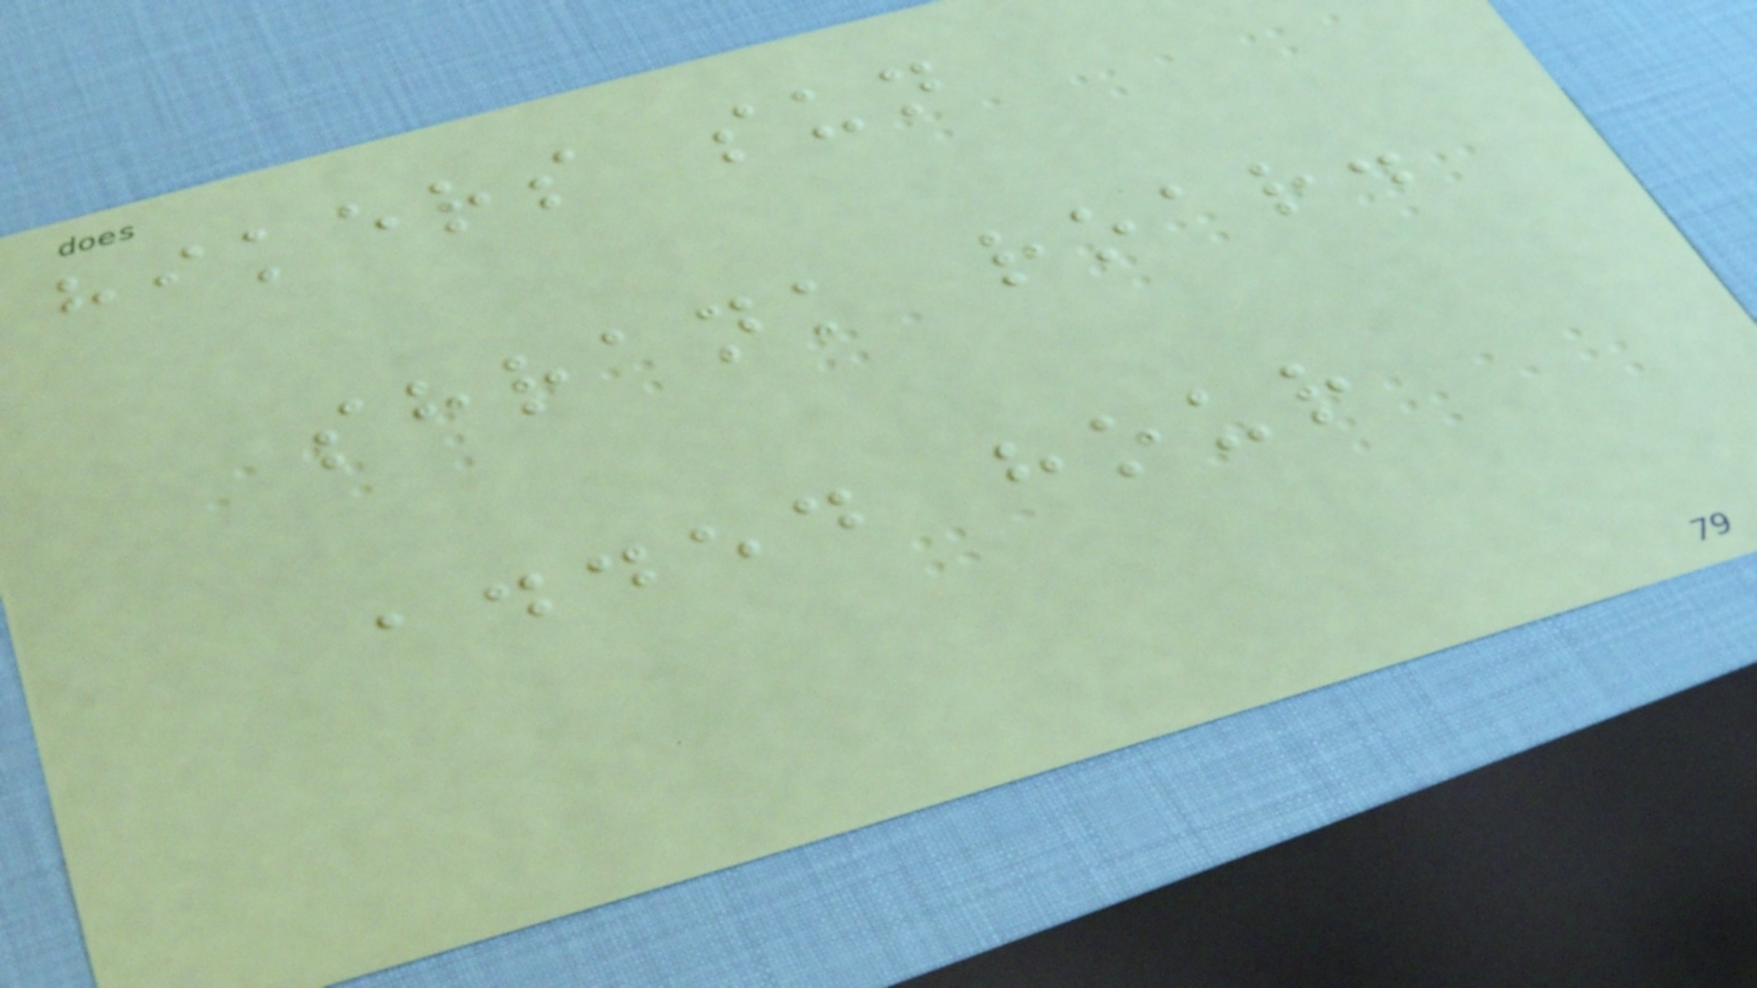hikers sun
shrank roar.
added hour
